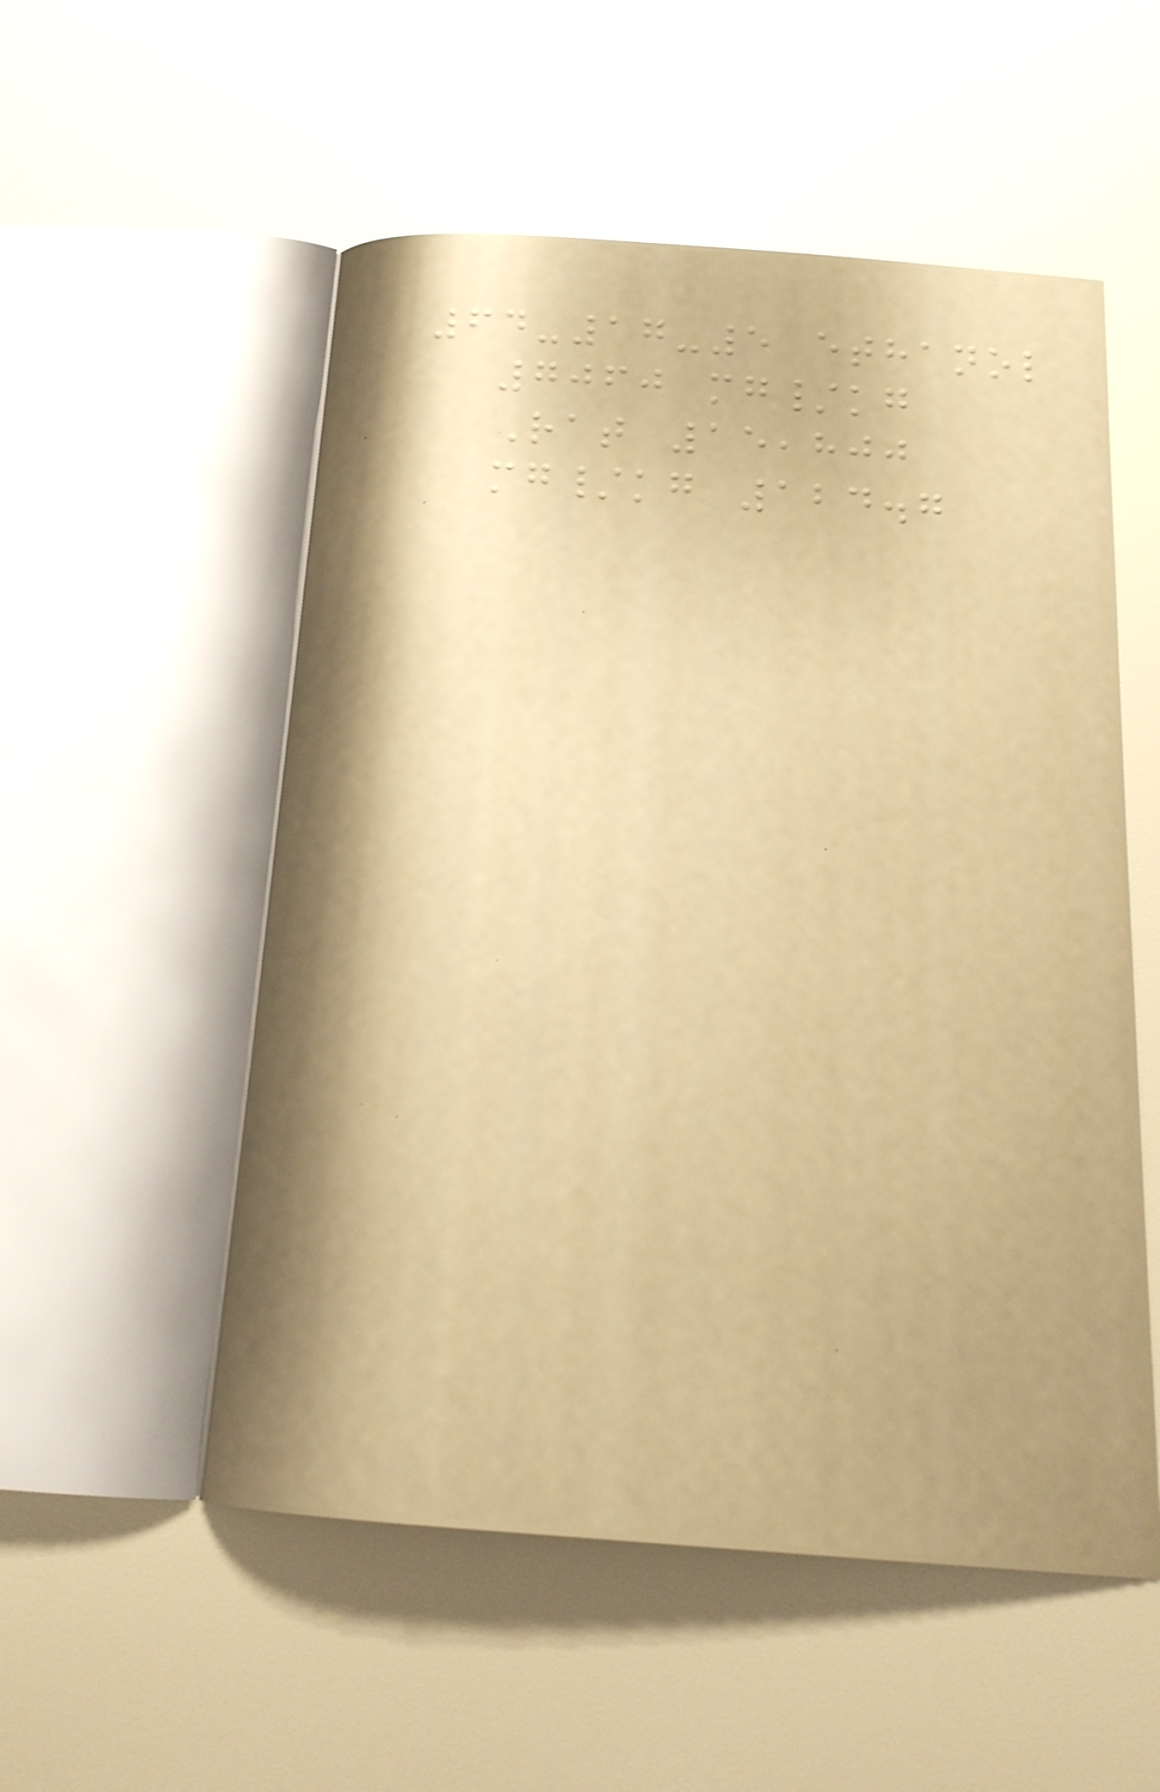64-17-5 ethanol
7060 mg/kg
Rat 15,800
mg/kg 124.7
